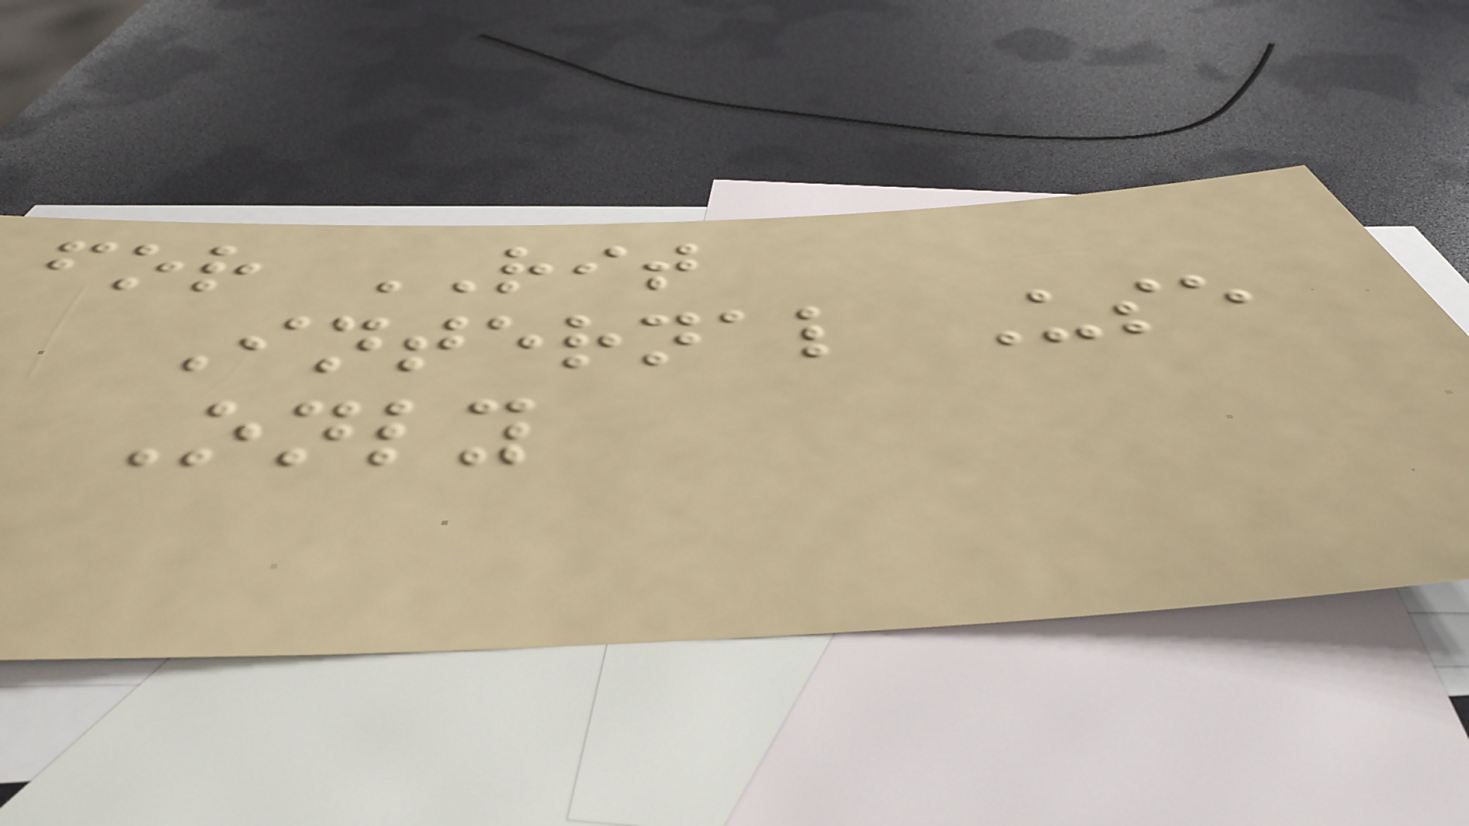for RIT
Internal Use
Only
